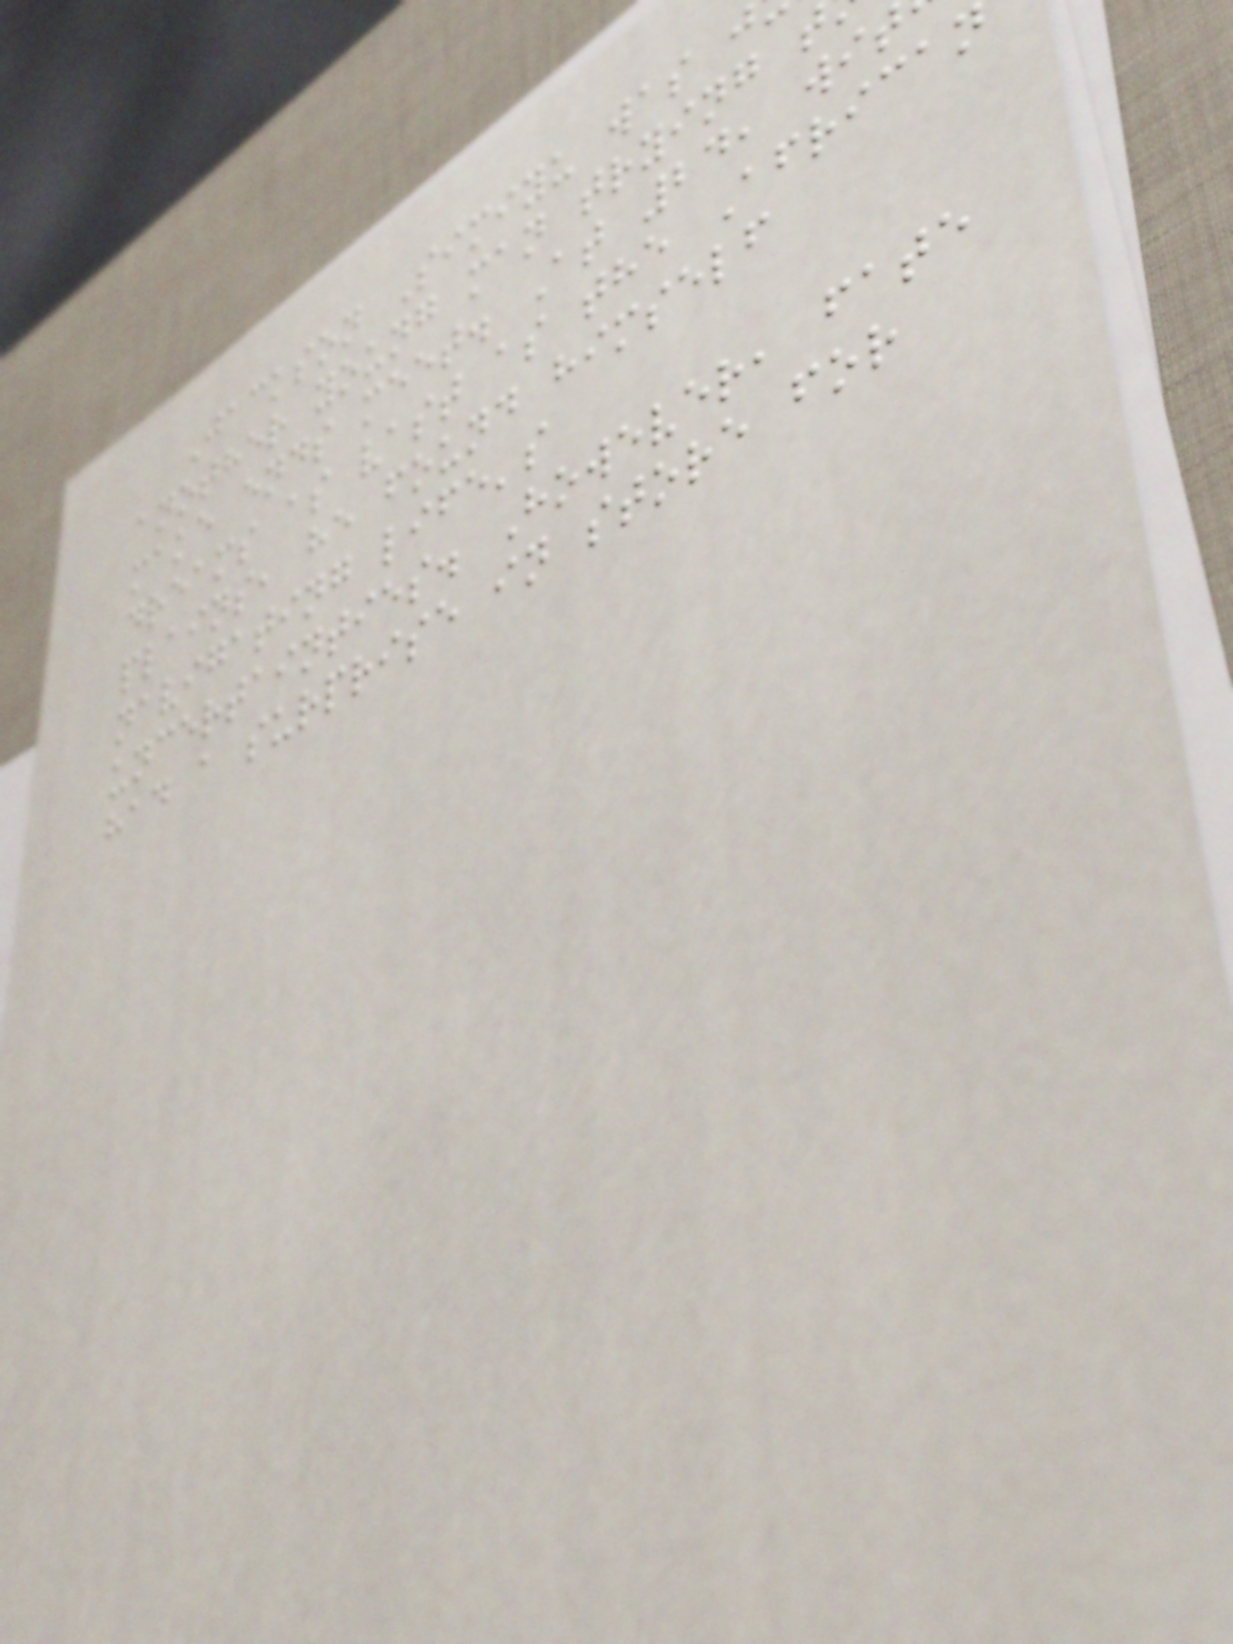Jackson Simiyu was j
another young man trying t
make ends meet. At 24, wit
dreams as vast as the African
plains, he found himself
navigating life's
uncertainties. However, fate
had a surprise in store for
